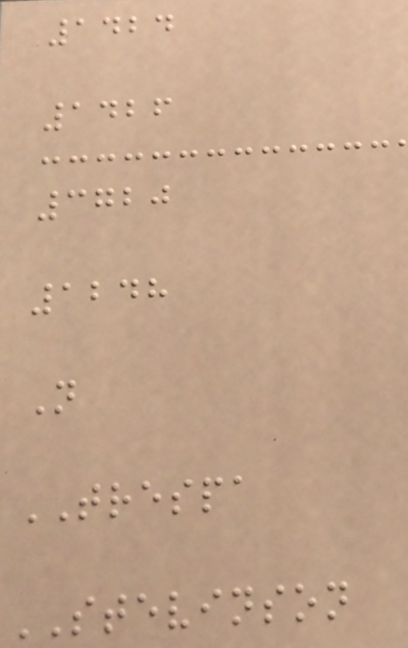1424
1426
3720
1248
N
TRESPA
STEVINSON
